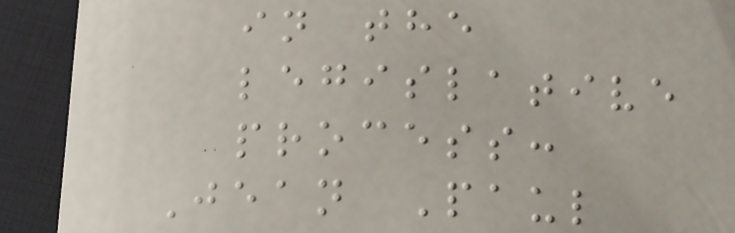in the
legislative
process:
Jean Paul
